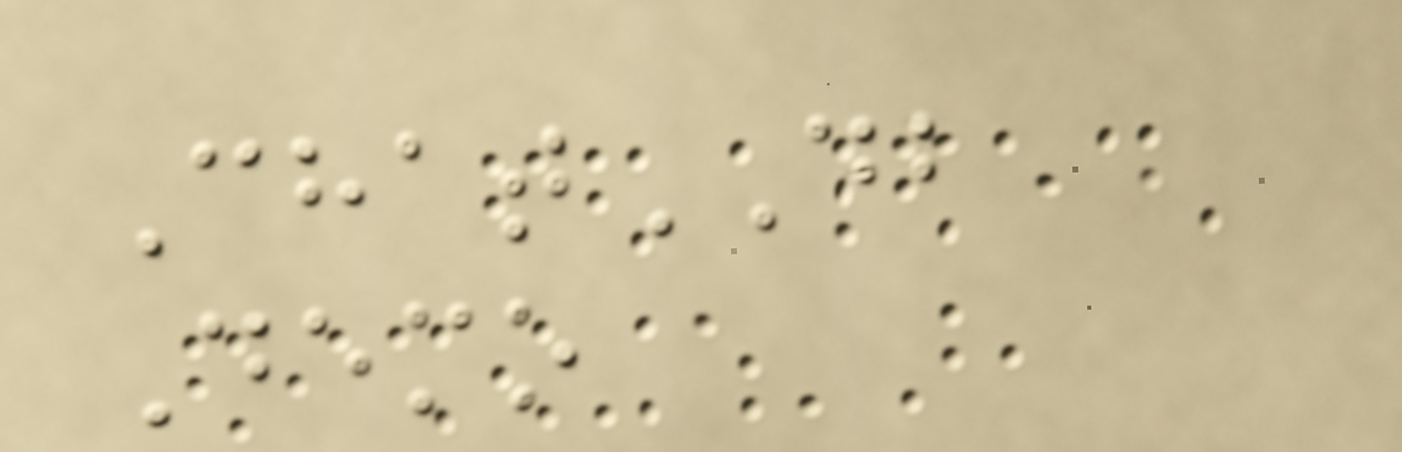ChatDB
Demo
